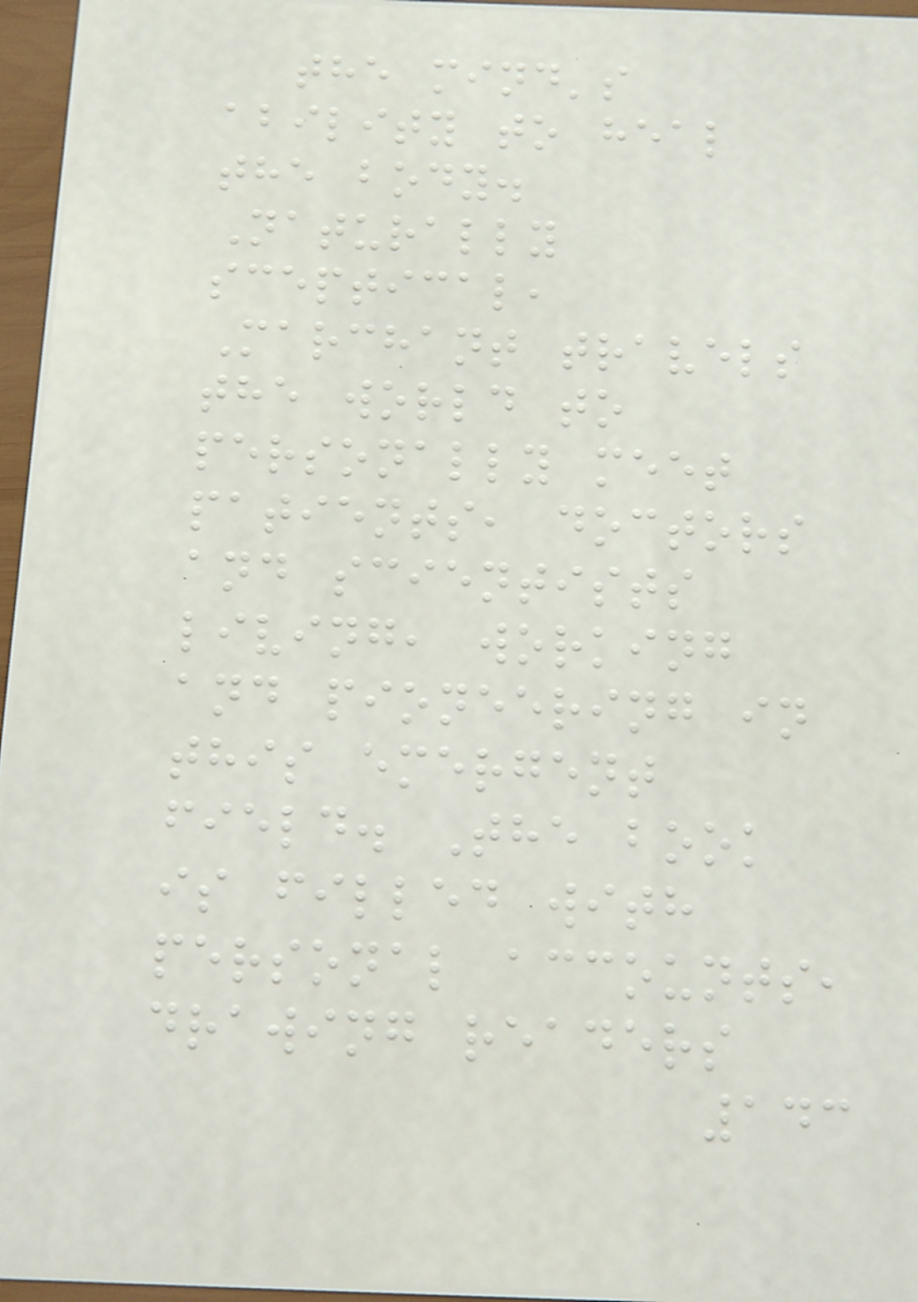the mind's
ability to heal
the body.
Naturally
sceptical,
Marchant travels
the world to
personally meet
patients, doctors
and scientists
living, working
and pioneering in
this emergent
field. The book
is filled with
personal accounts,
drawing readers
143
